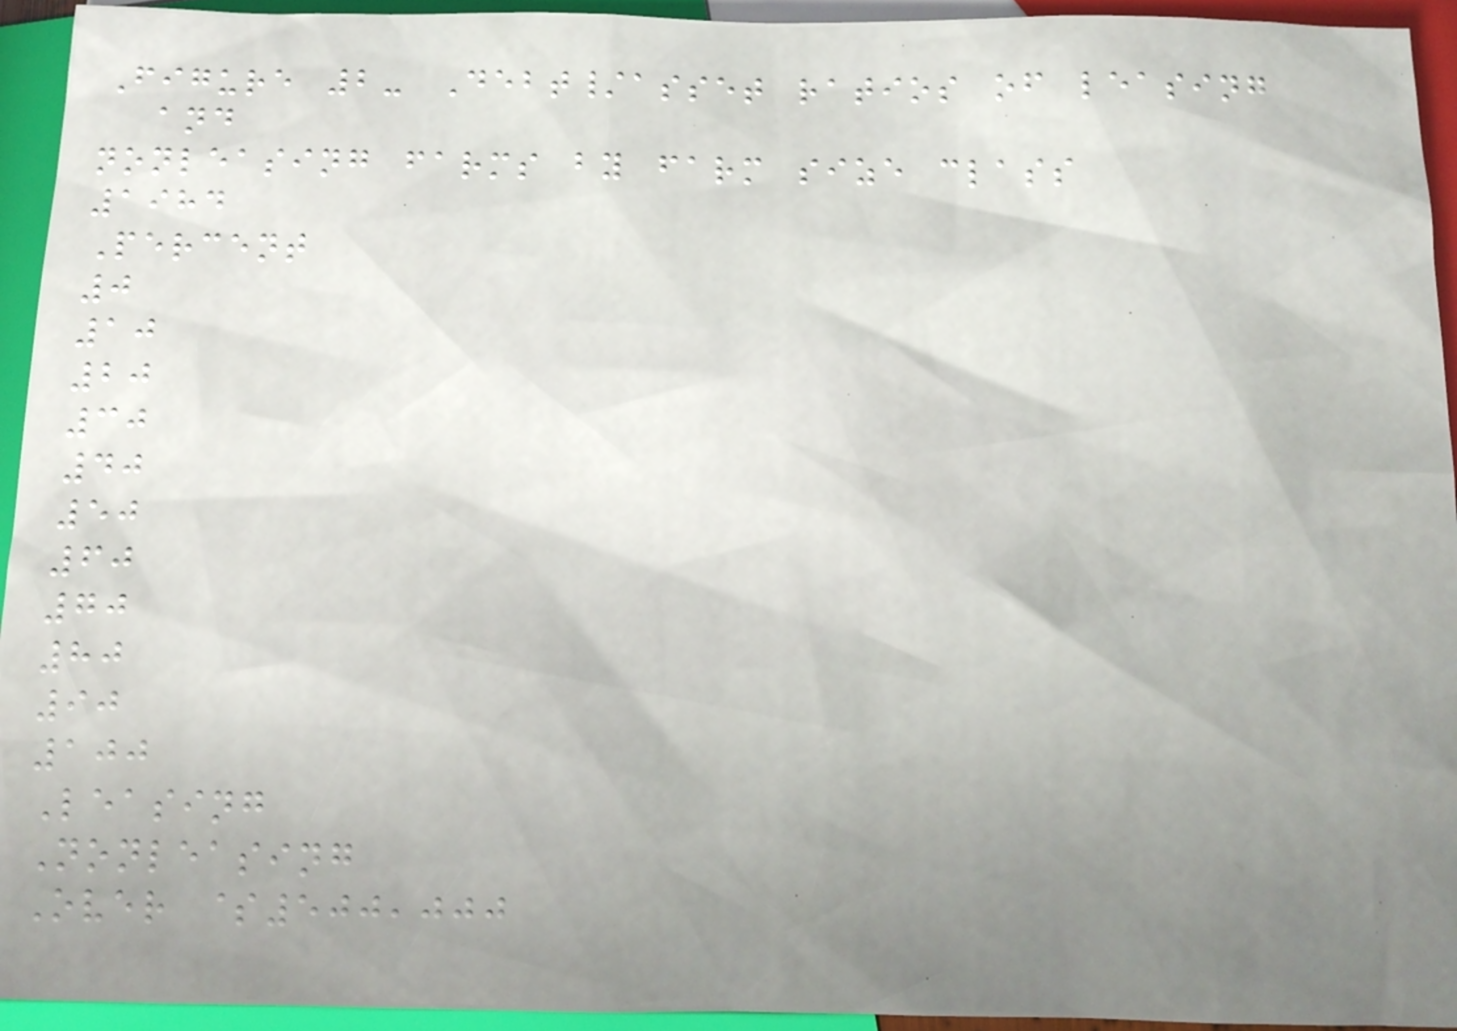Figure 2- Debt/asset ratios of leasing
and
nonleasing farms by farm size class
1984
Percent
0
10
20
30
40
50
60
70
80
90
100
Leasing
Nonleasing
Over $500,000
